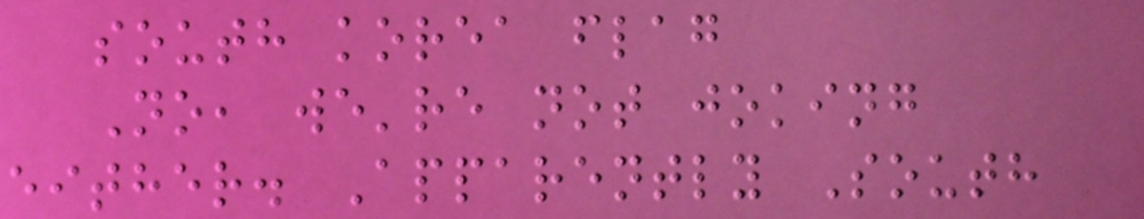south korea flag
No, we're not joking
either. Apparently South
